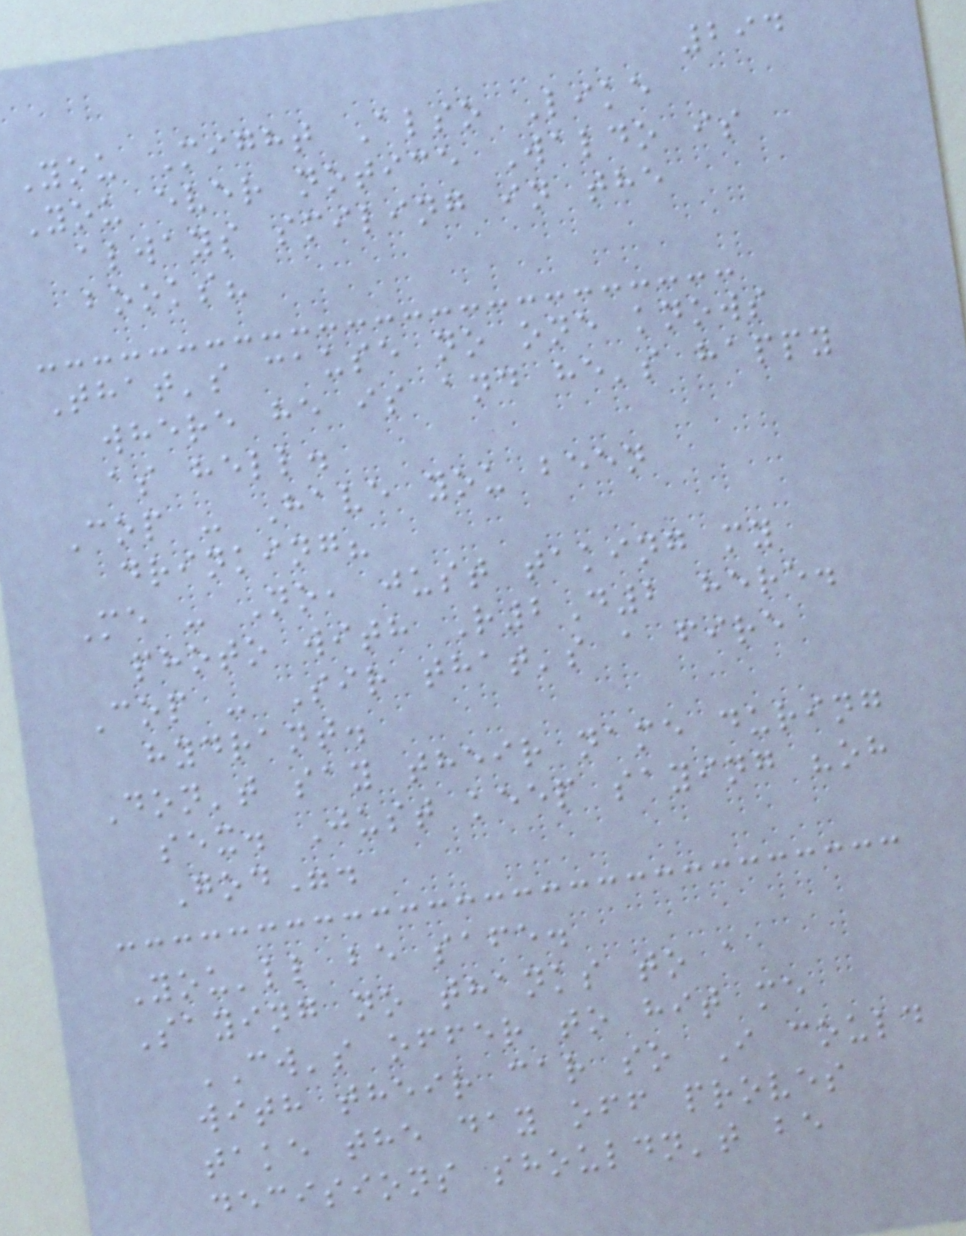294
You Might Also Like
You ever notice Waldo is
always smiling in the
books?
That's cause no one knows
where he is and he's happy
as hell.
Cop - Have you been
drinking?
Me - No, just taking my
photo with R2D2 here.
Cop - Sir that's a fire
hydrant.
Don't say their name during
sex. Just keep saying "oh
God".
You'll be safe.
Saying no thanks to a
CW's offer to hit me
with their car so I could
take the day off proves
decisions shouldn't be
